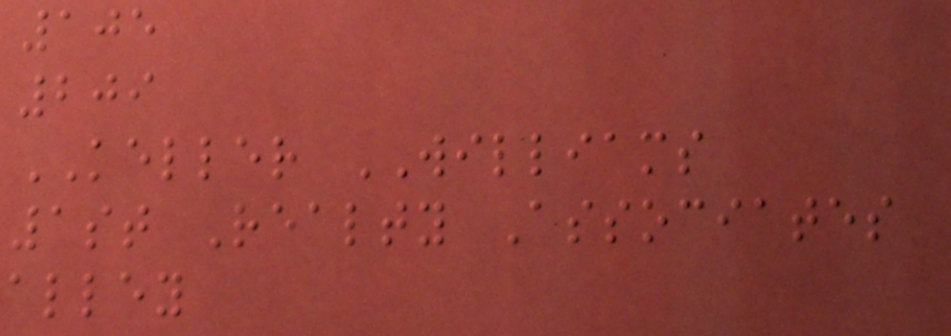105
209
KELLER WILLIAMS
1st Realty Associates
alley
